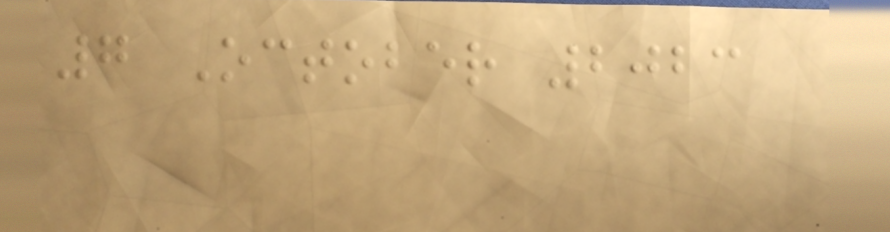7 October 2023
